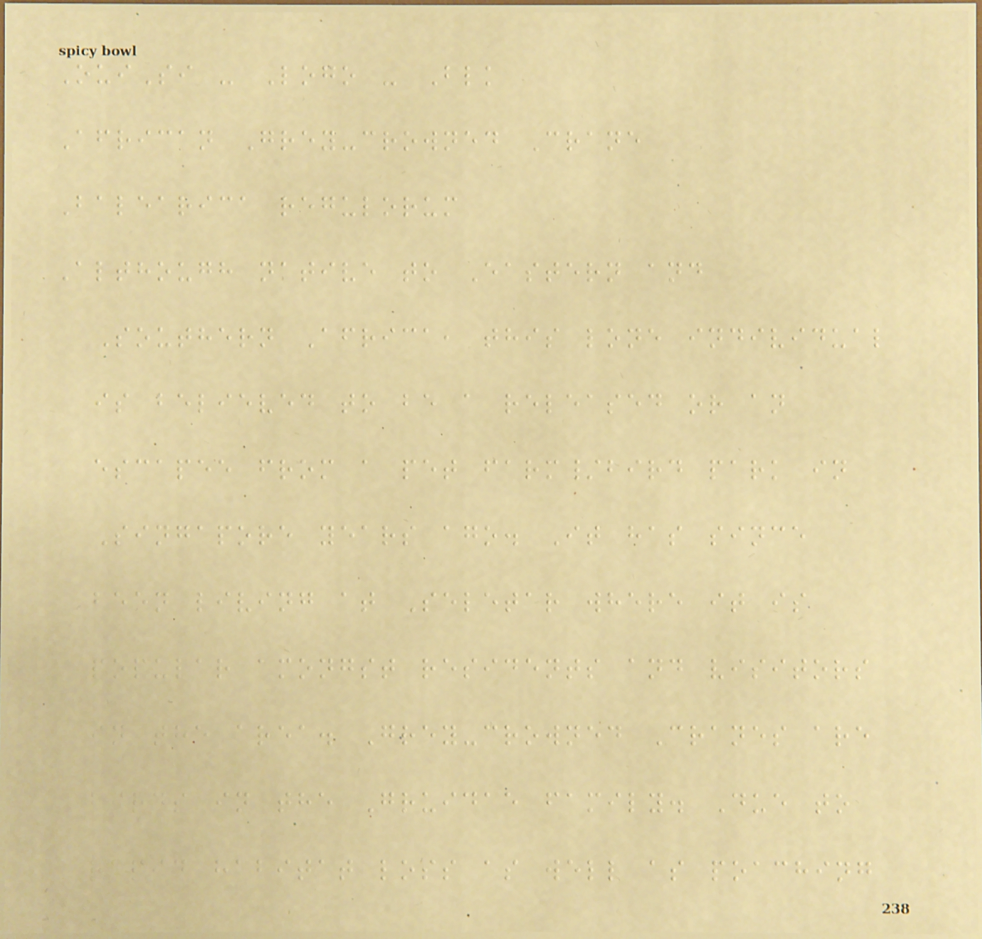OuiSi - Logo - Blk
African Grey-crowned Crane
Balearica regulorum
Although native to Eastern and
Southern Africa, this lone individual
is believed to be a released or an
escapee from a pet farm/bird park in
Singapore years ago. It has since
been living at Seletar where it is
popular amongst residents and visitors
in the area. Grey-crowned Cranes are
birds in the Gruidae family. Due to
rapid habitat loss as well as poaching
